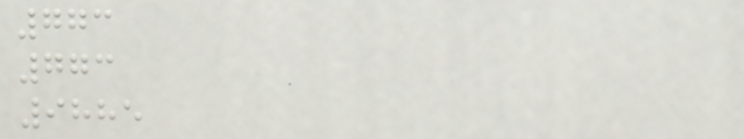773
773
9885
